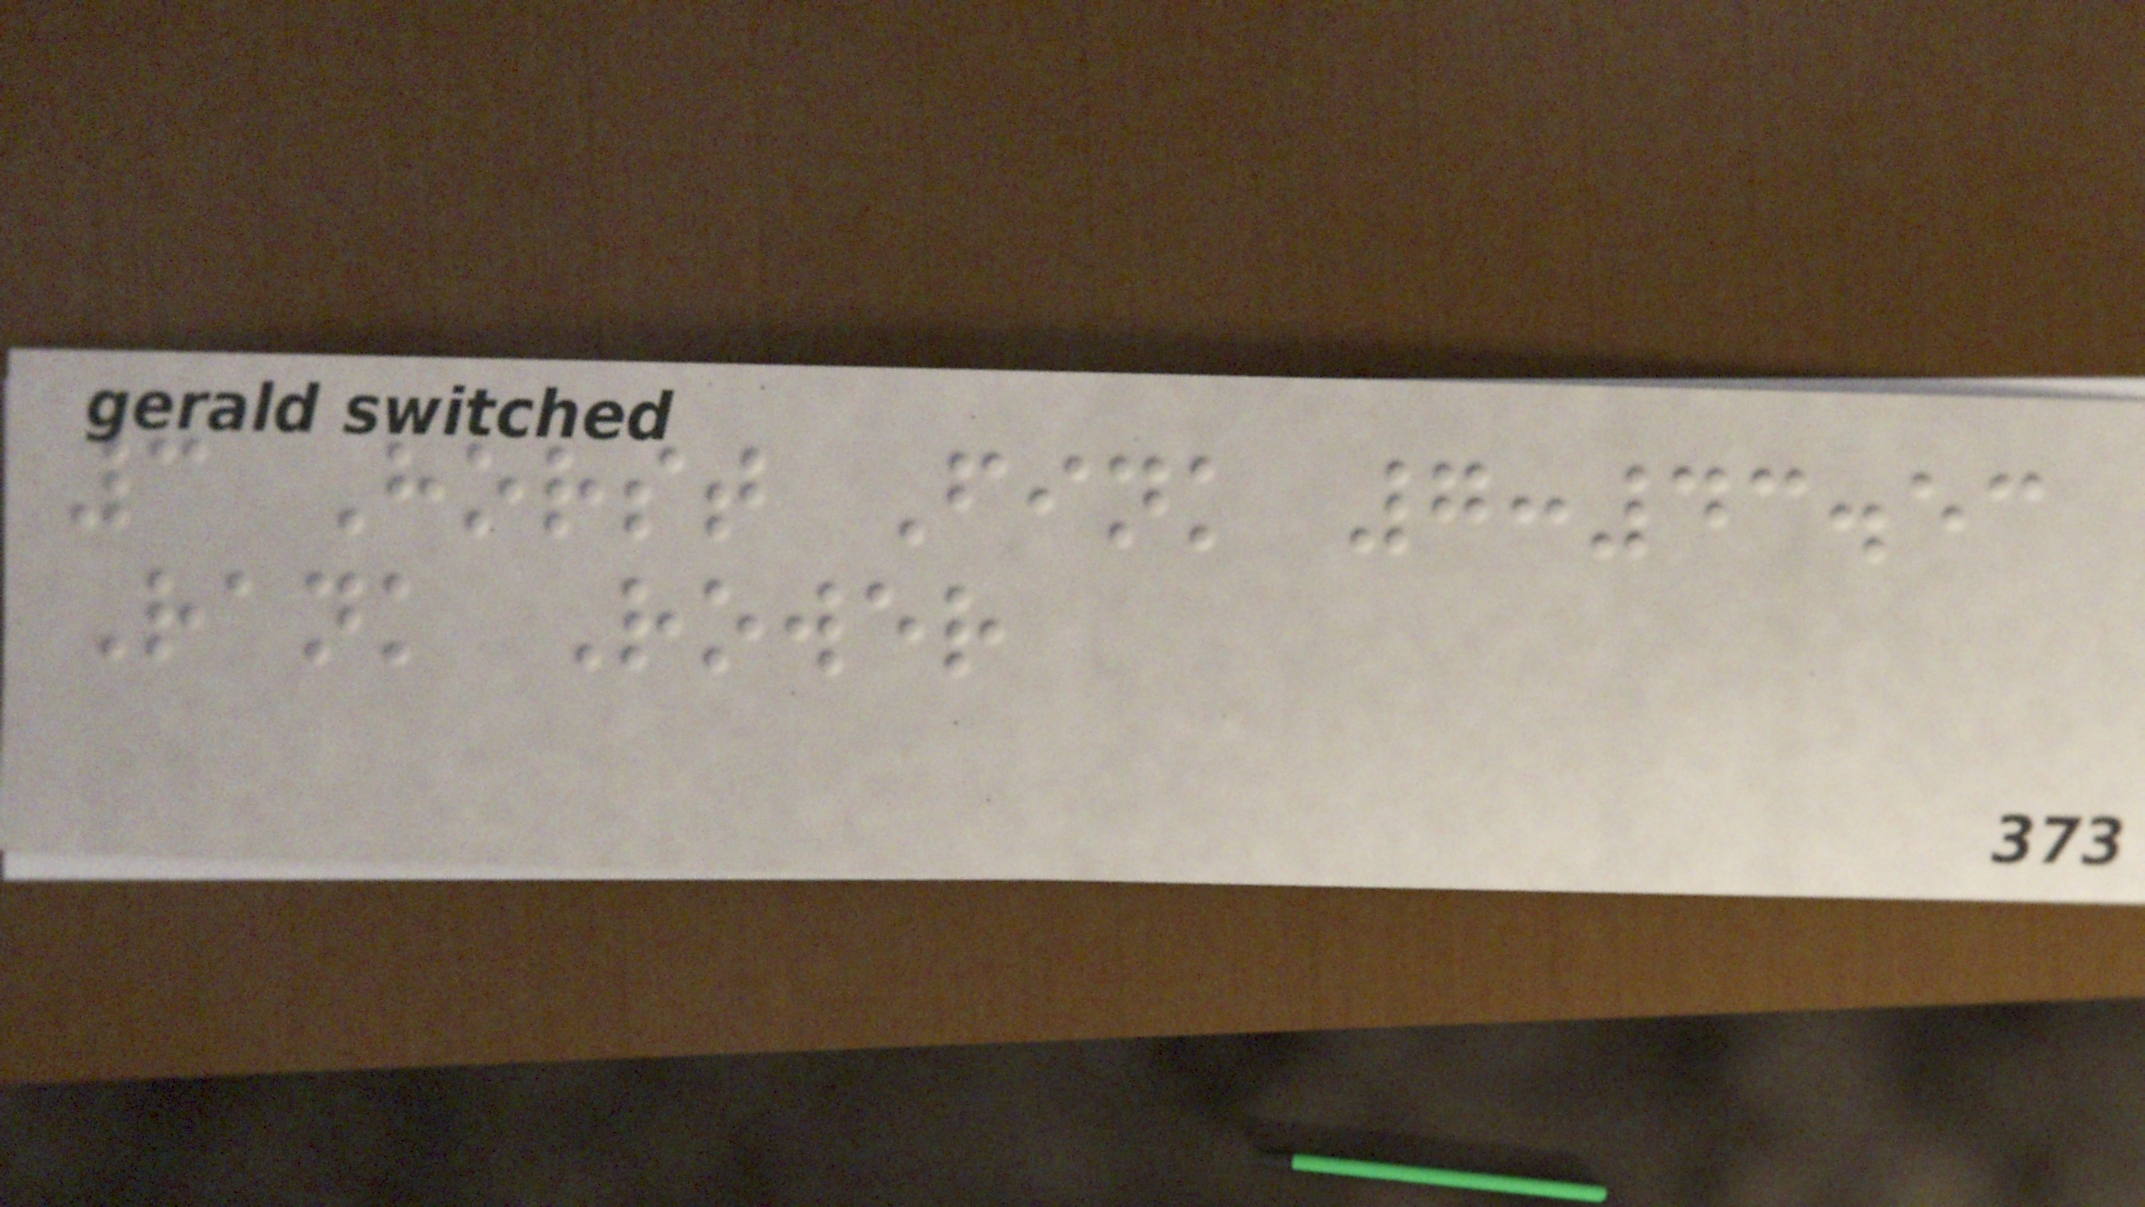3 Horst Fink 7:43.53
Rank Rower
